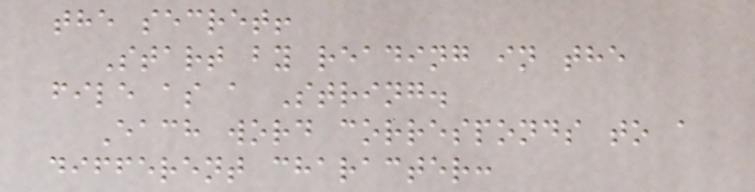the secret!
Start by reading in the
file as a String.
Each word corresponds to a
different character:
